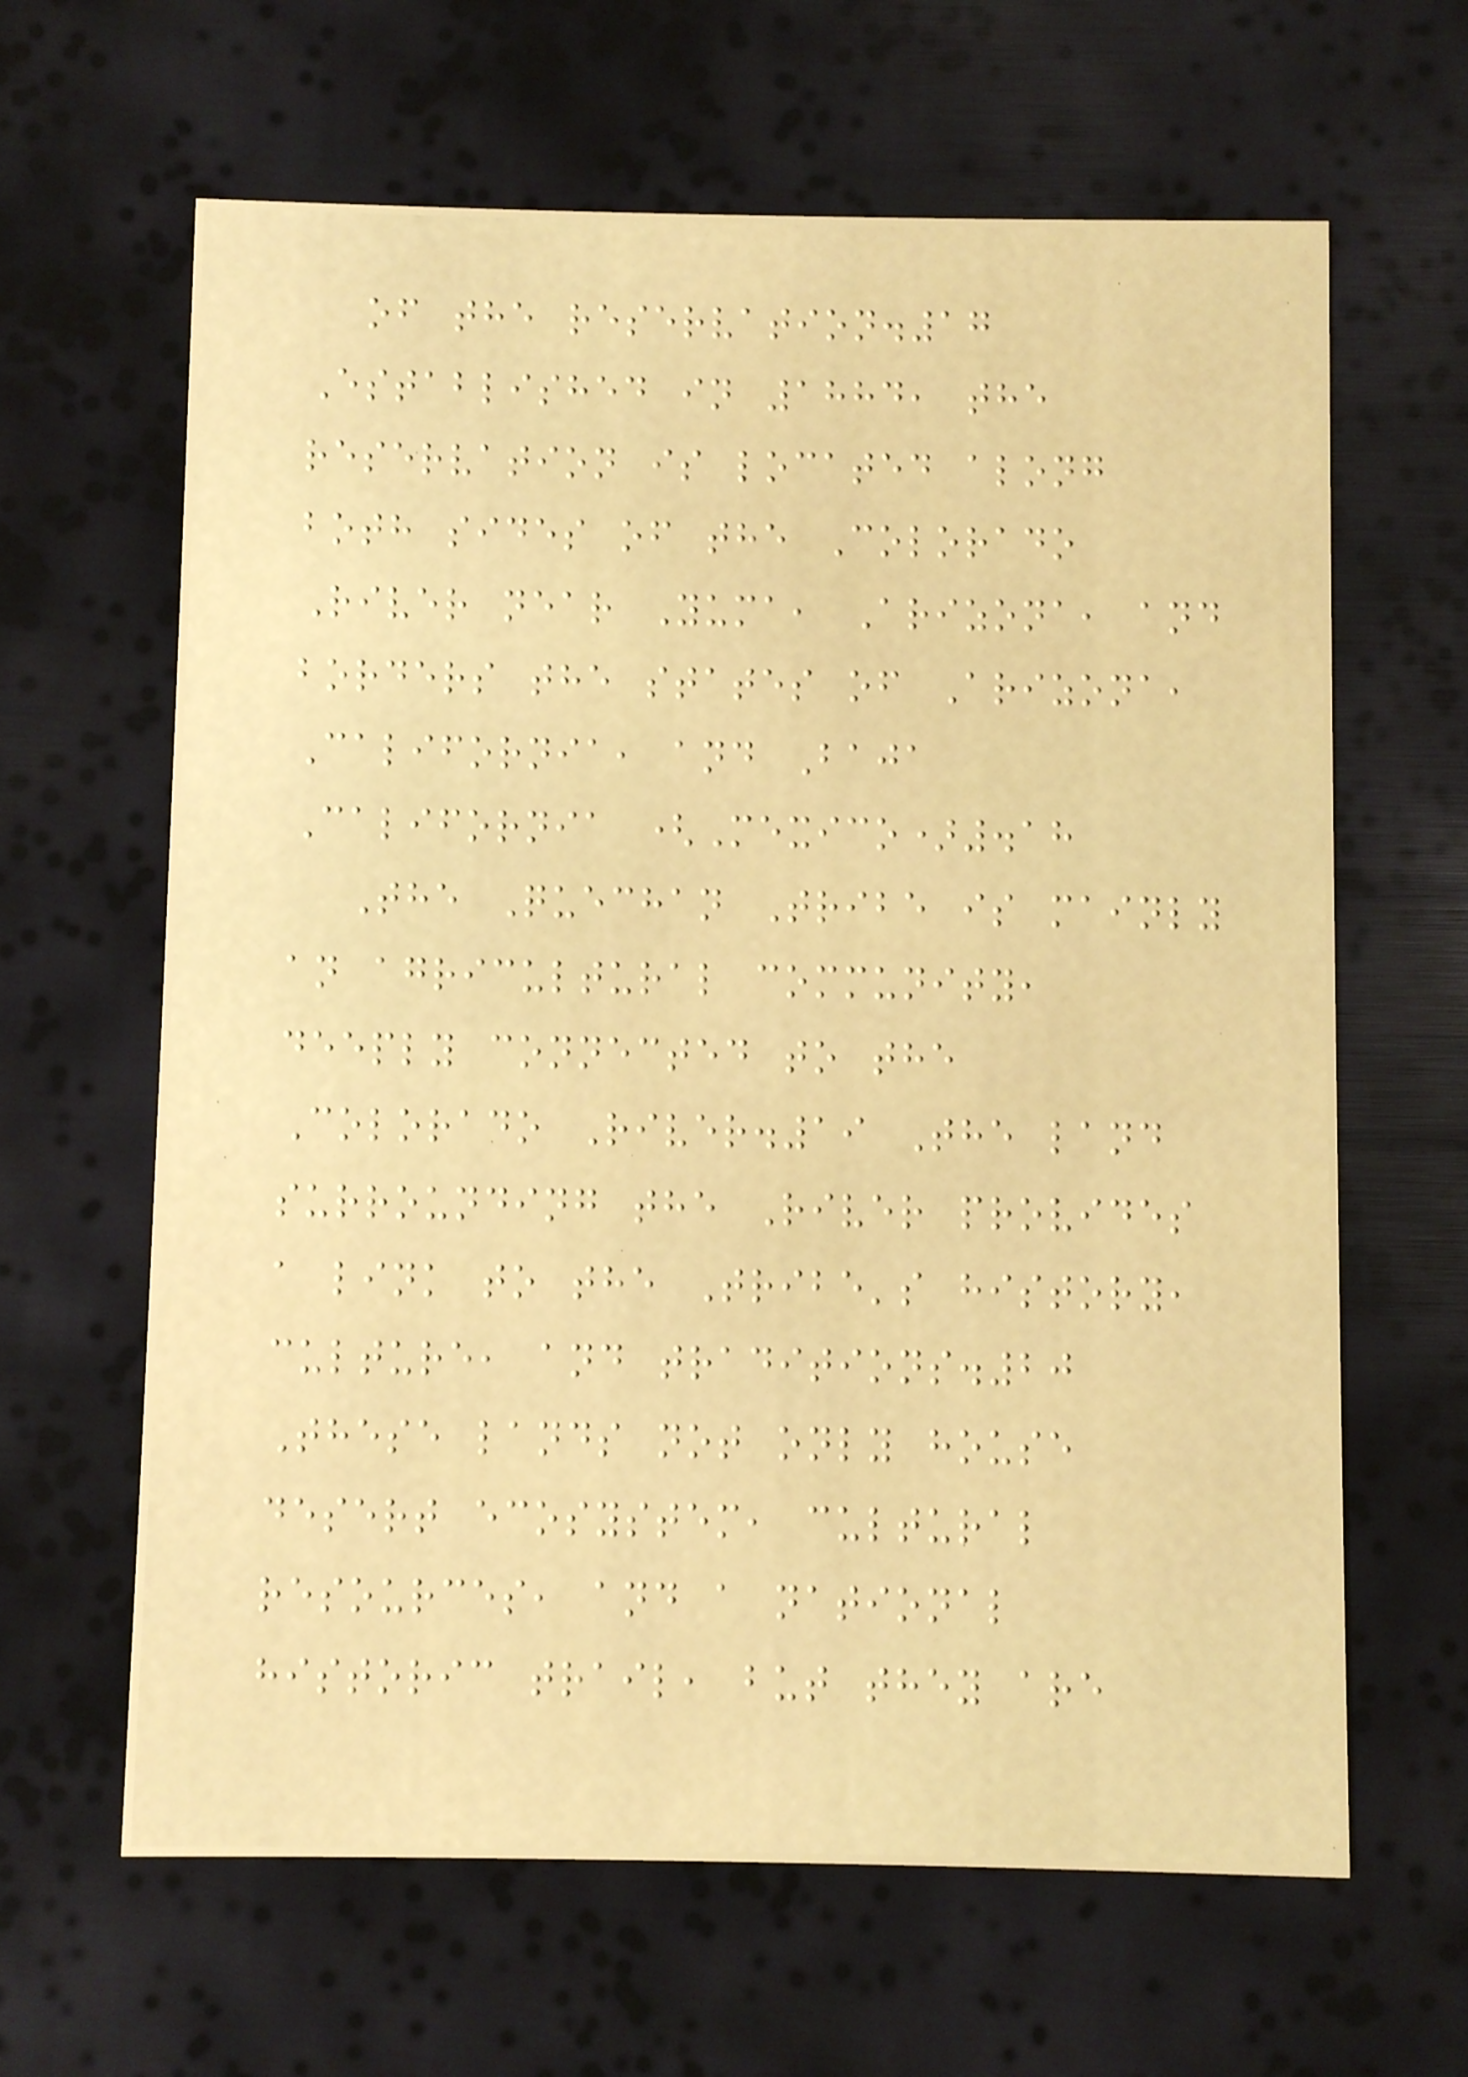of the reservation.17
Established in 1884, the
reservation is located along
both sides of the Colorado
River near Yuma, Arizona, and
borders the states of Arizona,
California, and Baja
California (Mexico).18
The Quechan Tribe is mainly
an agricultural community,
deeply connected to the
Colorado River.19 The land
surrounding the River provides
a link to the Tribe's history,
culture, and traditions.20
These lands not only house
desert ecosystem, cultural
resources, and a national
historic trail, but they are
